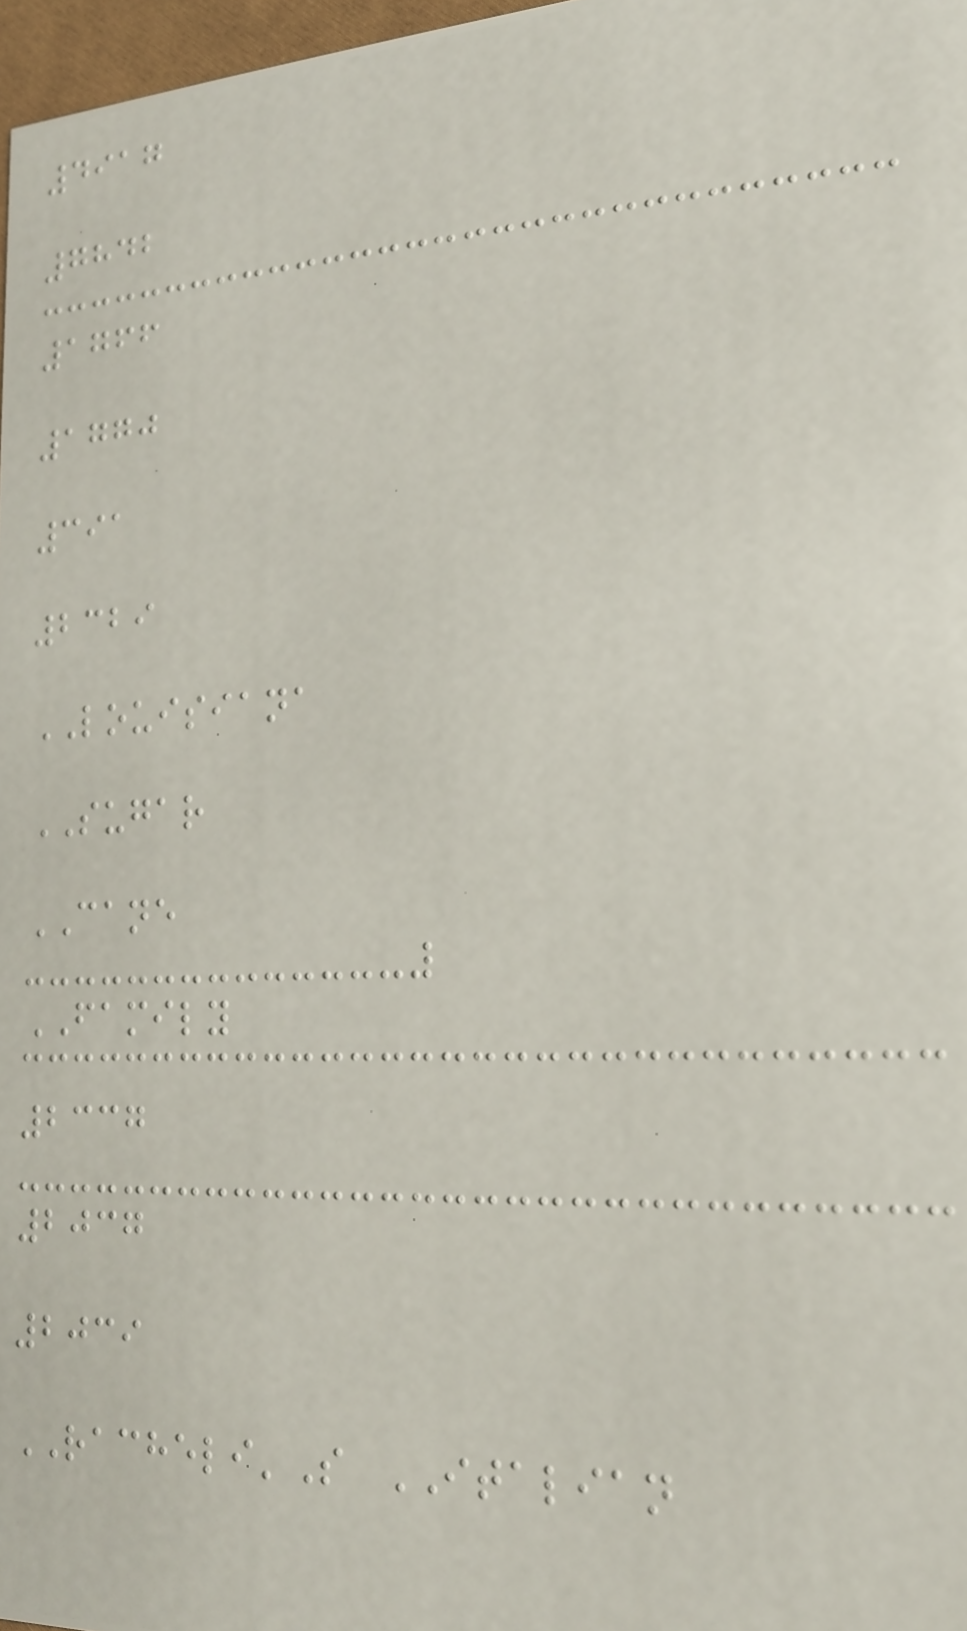4917
7842
1766
1770
391
2329
LOUISIANA
SUGAR
CANE
FAMILY
2337
2037
2039
RACHELI'S ITALIAN
